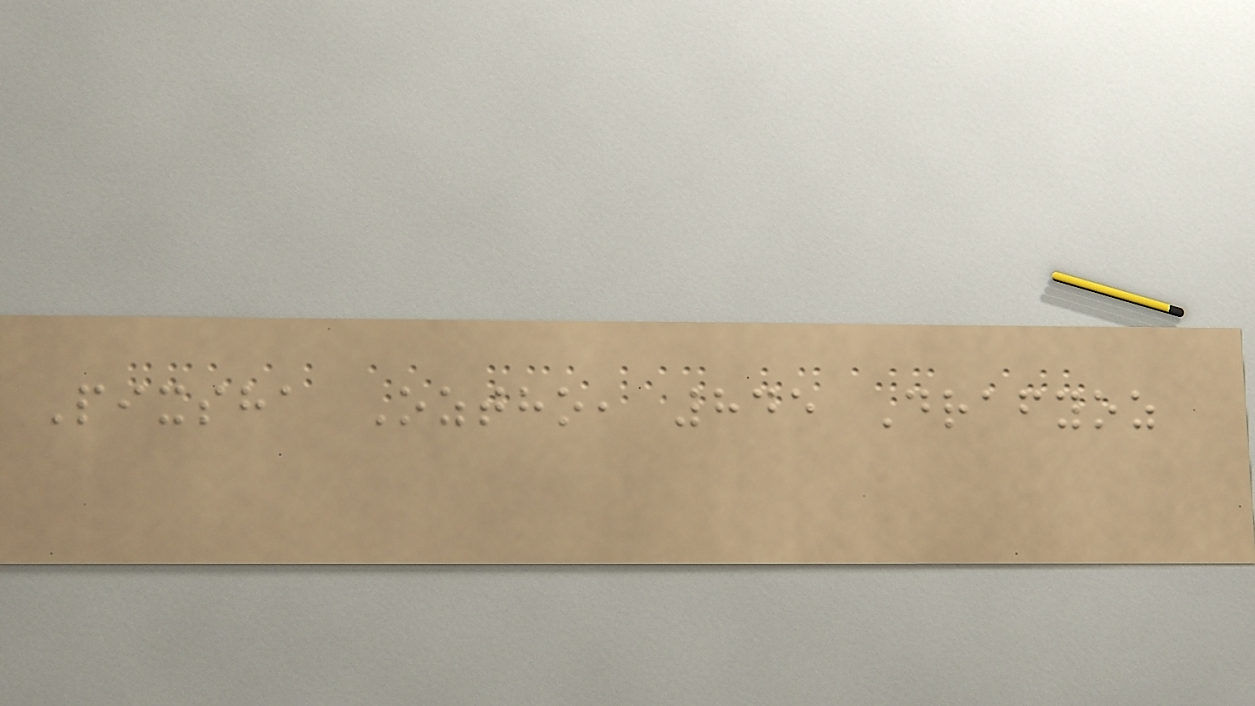Pixsha Oztho, 845 Drafyoz
